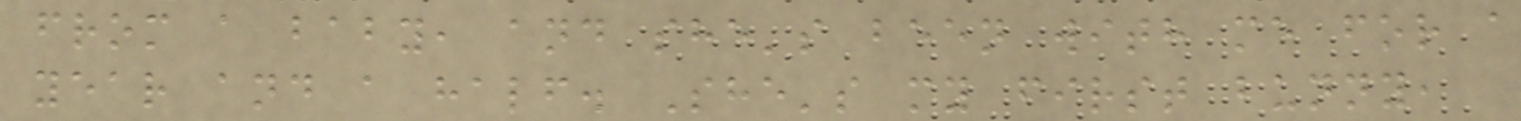from a baby, and she's been with me for a
year and a half. She's my first bunny,
